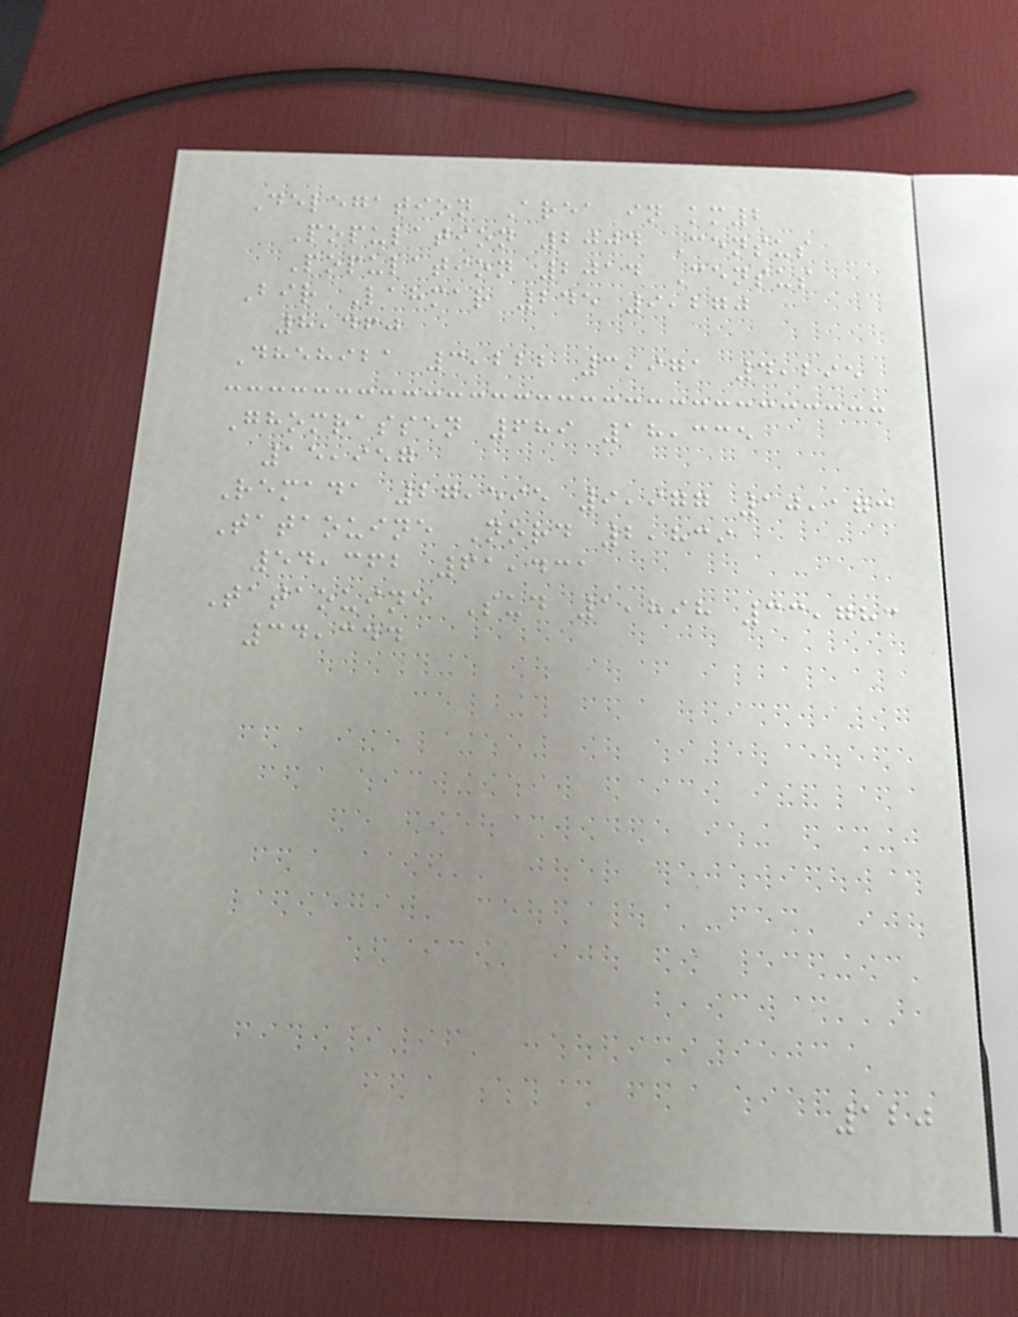Delegation Area in km2
Population 2004 Census
Population 2014 Census
Bir Lahmar 245 9,270
8,460
Dhehiba 3,222 3,971 4,295
Ghomrassen 689 18,335
15,957
Remada 27,595 9,977 10,173
Tataouine Nord 2,839
54,362 61,431
Tataouine Sud 1,898 33,783
34,344
120
